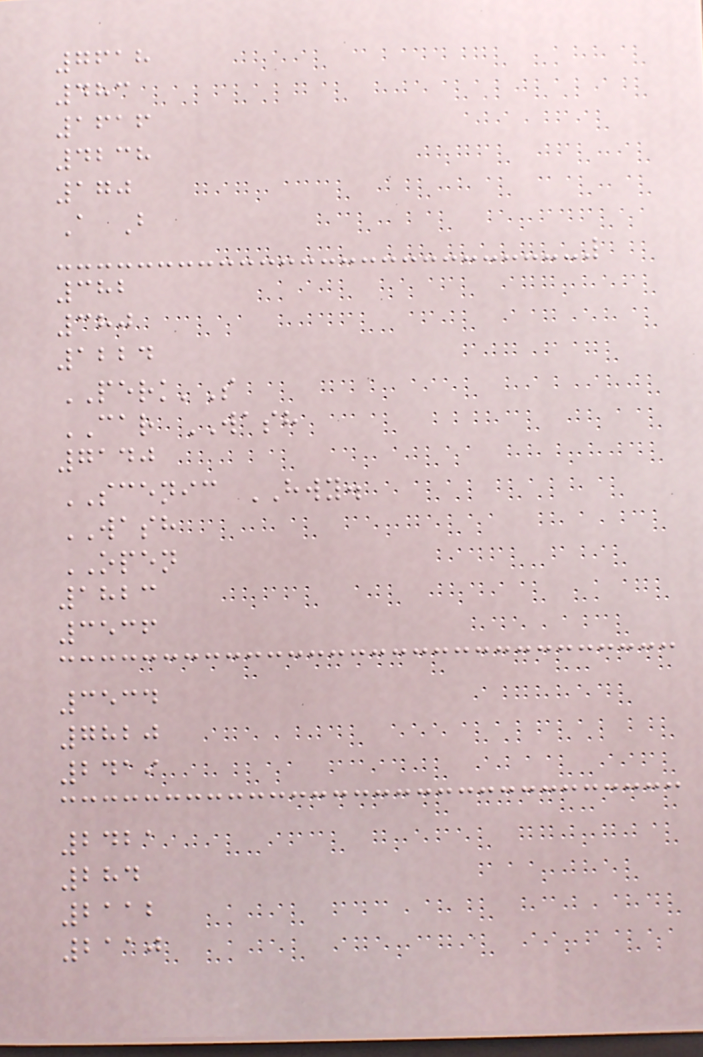7618
483
1616
4238
170
A B
382
380
1224
PERK'S
CAR WASH
7140
SCENIC HWY.
WASH
OPEN
1823
3536
3534
7820
2419
2421
284
2112
2110
